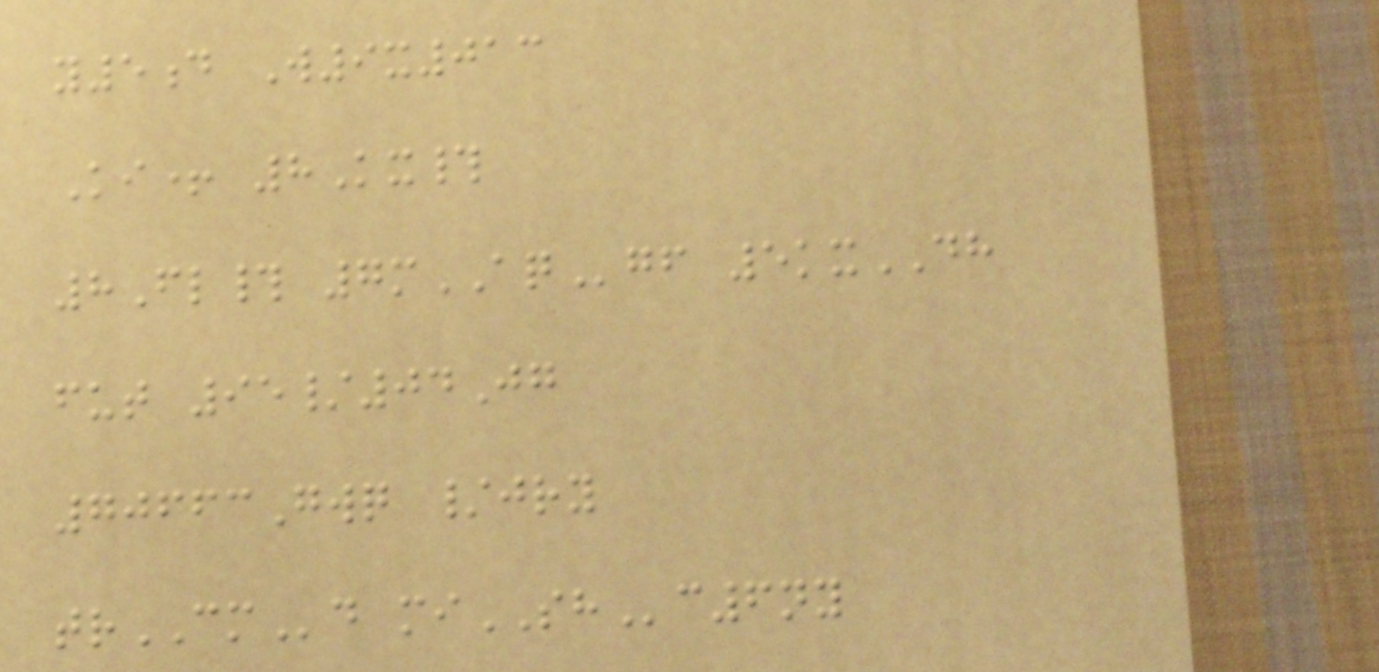y5d W9x013
Ki+ 8Kx#
8Fl# 7mAQgf 5kxDH
fut 95/04Jg
70663Gwq /jry
trCMd miSHc6ny
